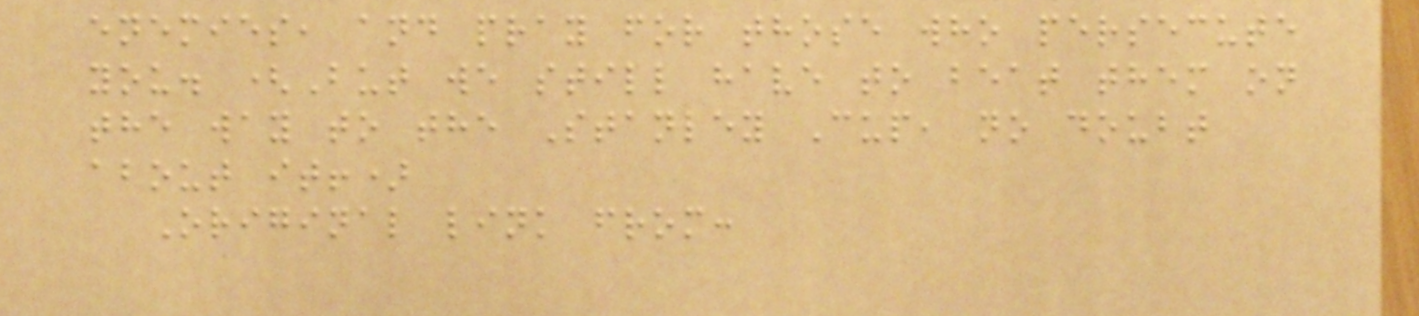enemies, and pray for those who persecute
you. (But we still have to beat them on
the way to the Stanley Cup, no doubt
about it!)
Original link from:
